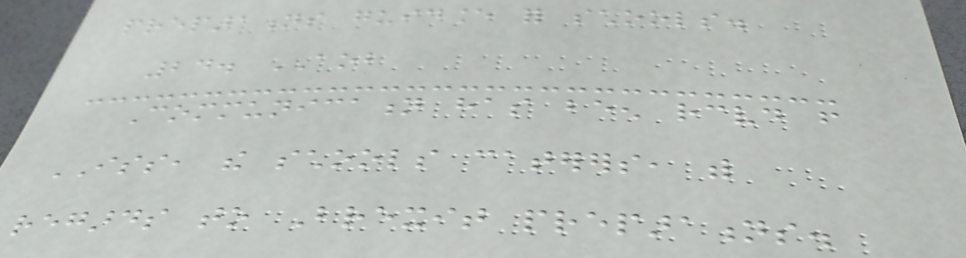preparations guidance for schools.
24. AOB
Communication has been received from
ISS, the schools caterers, with
regards to Brexit preparations.
